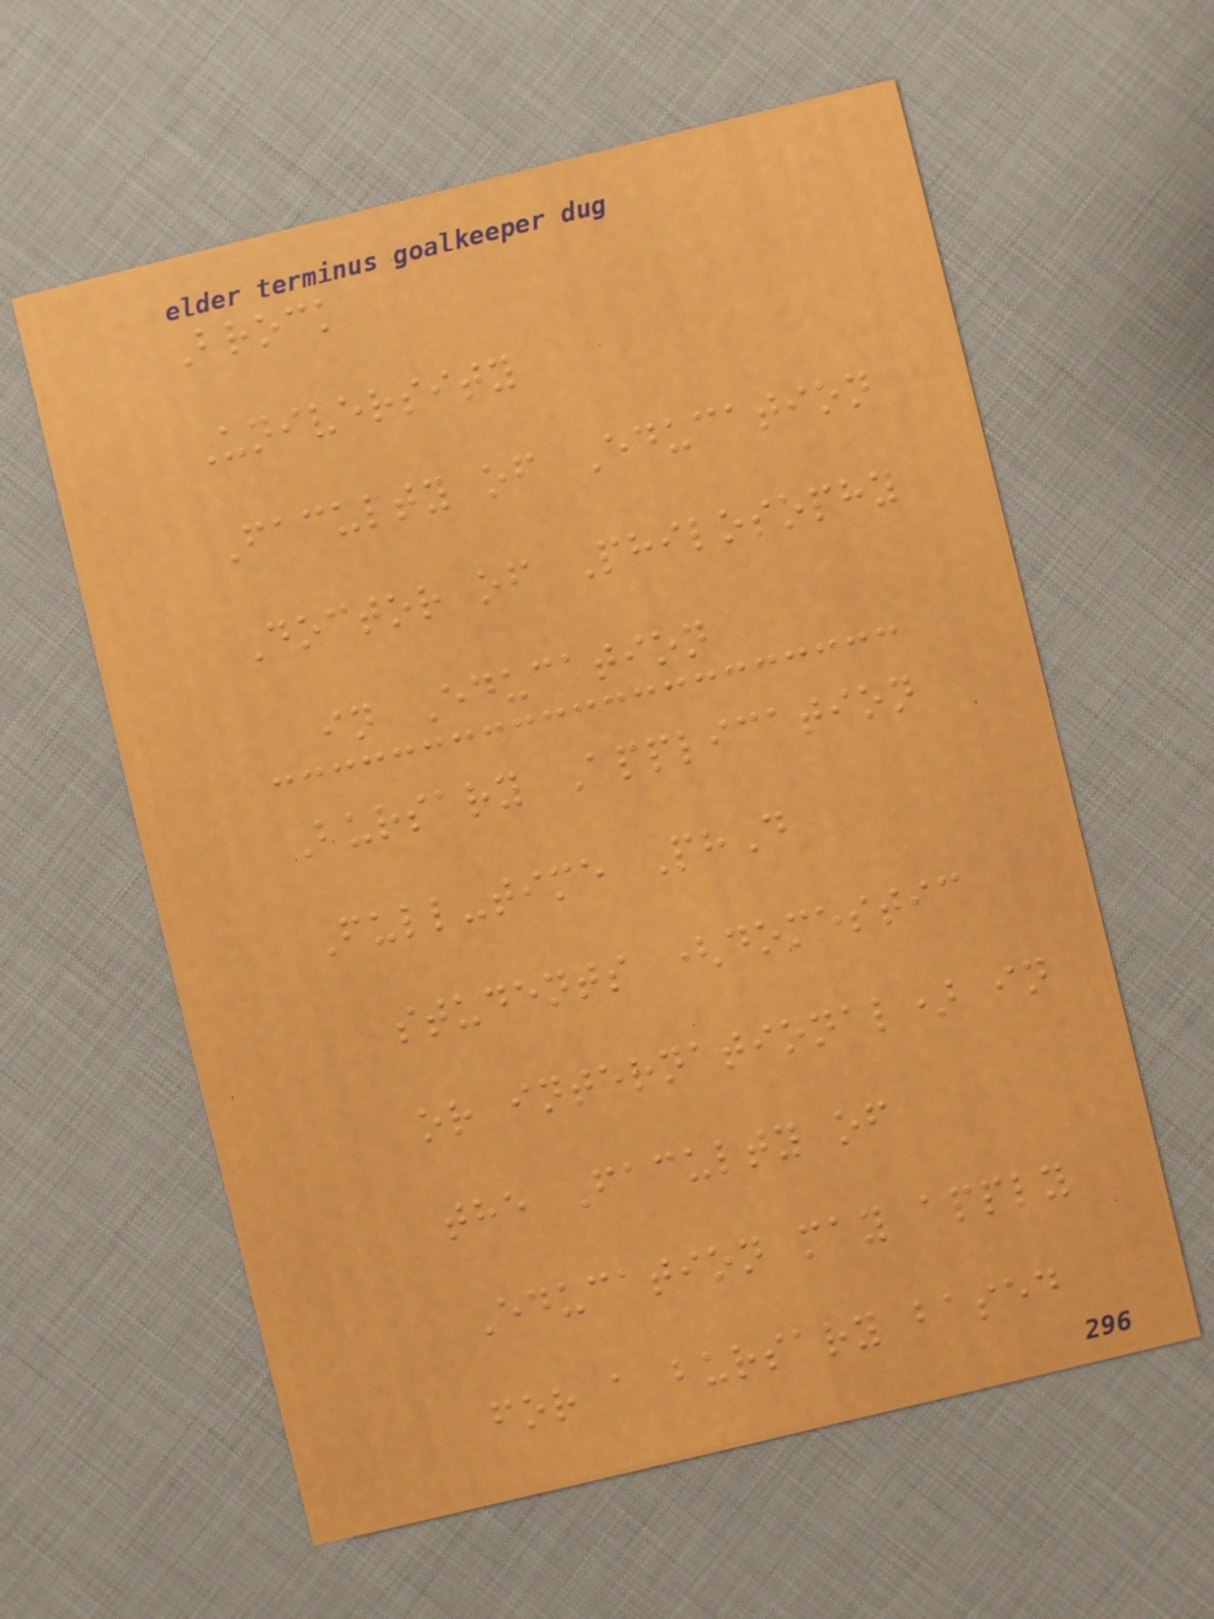Brock
University
Faculty of Education
Doctor of Philosophy
in Education
Bursary Application
Full-time PhD
students (domestic
or international) in
the Faculty of
Education may apply
for a bursary based
